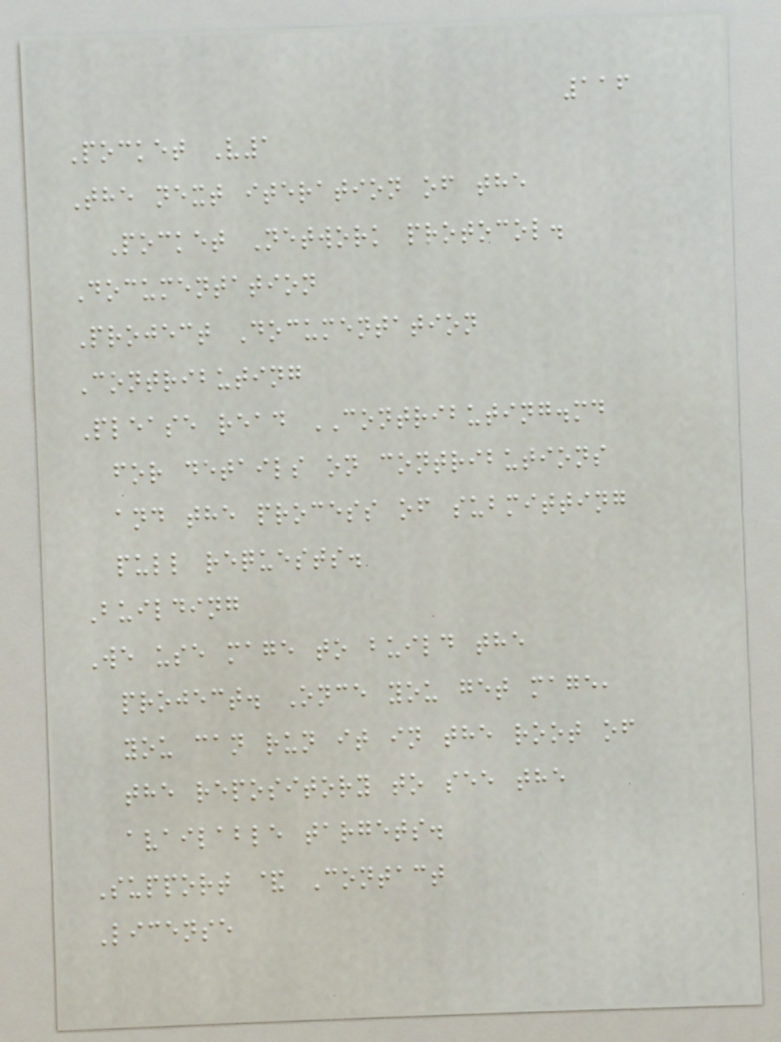116
Pocket V1
The next iteration of the
Pocket Network protocol.
Documentation
Project Documentation
Contributing
Please read CONTRIBUTING.md
for details on contributions
and the process of submitting
pull requests.
Building
We use mage to build the
project. Once you get mage,
you can run it in the root of
the repository to see the
available targets.
Support & Contact
License
